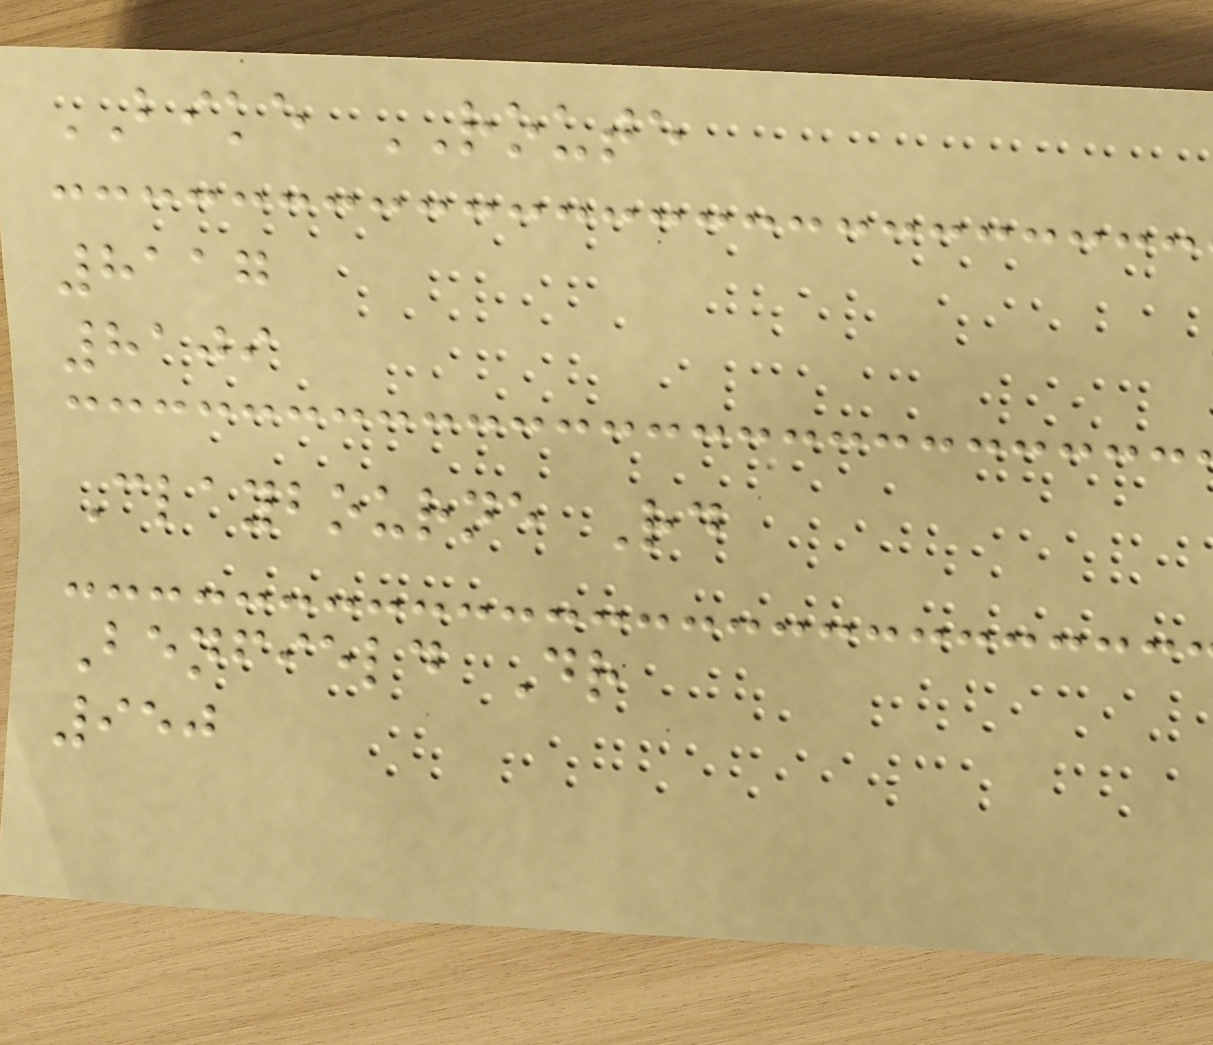BIKE ROUTE
8117
8109
Claybourne Rd
Benfield Dr
950
